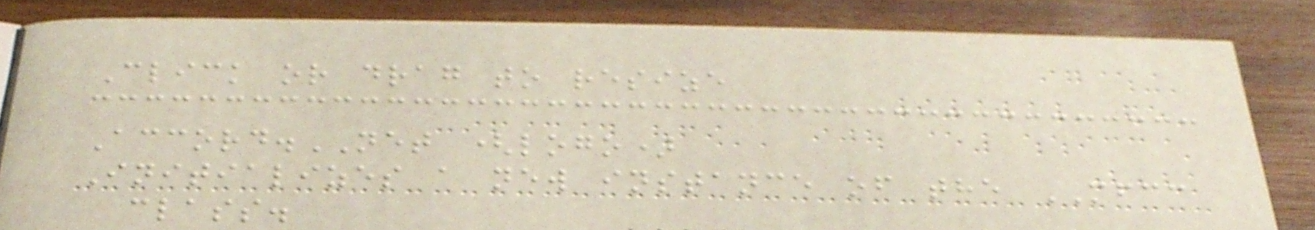Click or drag to resize
Accord.NET (logo)
Initializes a new instance of the MFCC
class.
